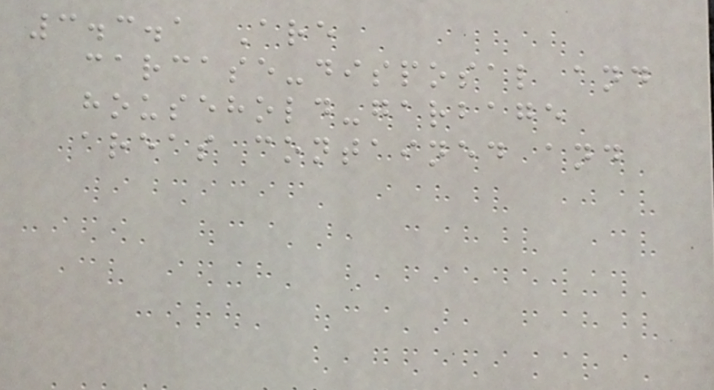3.3.1 Are
carcase-disposal and
household-garbage
areas contained and
